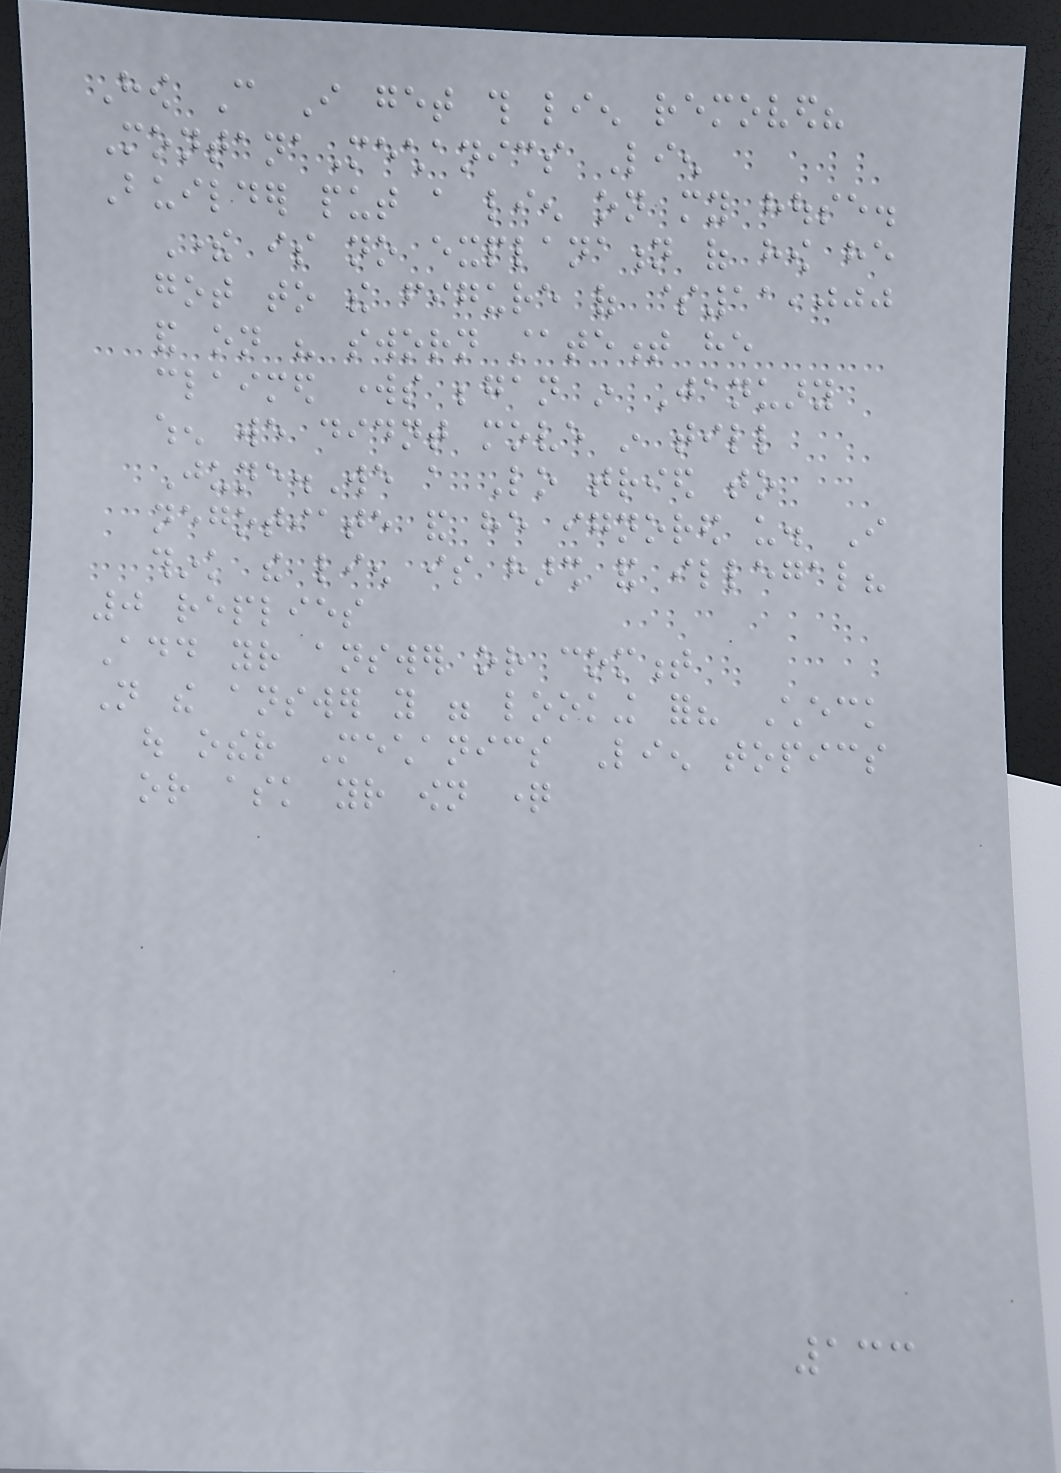How Can I get this lien removed?
MontanaMechanics Lien
Builder put a lien on my house.
There is no explanation of how he
got to the figure of $11,000
and on his sworn statement he
claimed works began in January
when we didnt move in till
June.We a Lo tried to
negotiate and he ignored us. I
think the lien is harsh and illegal?
0 replies
Add your answer or comment
Not the answer you were looking for? Check
out other Mechanics Lien topics
or ask your own question
133
